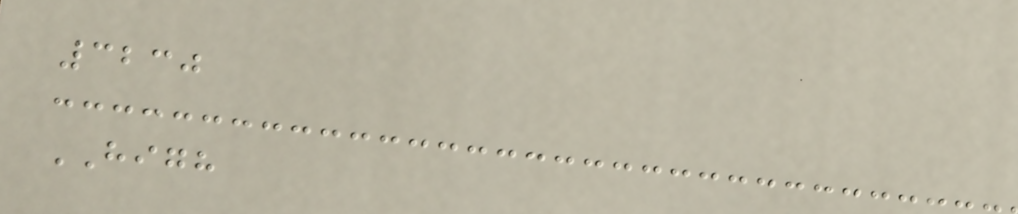3230
HIGH
